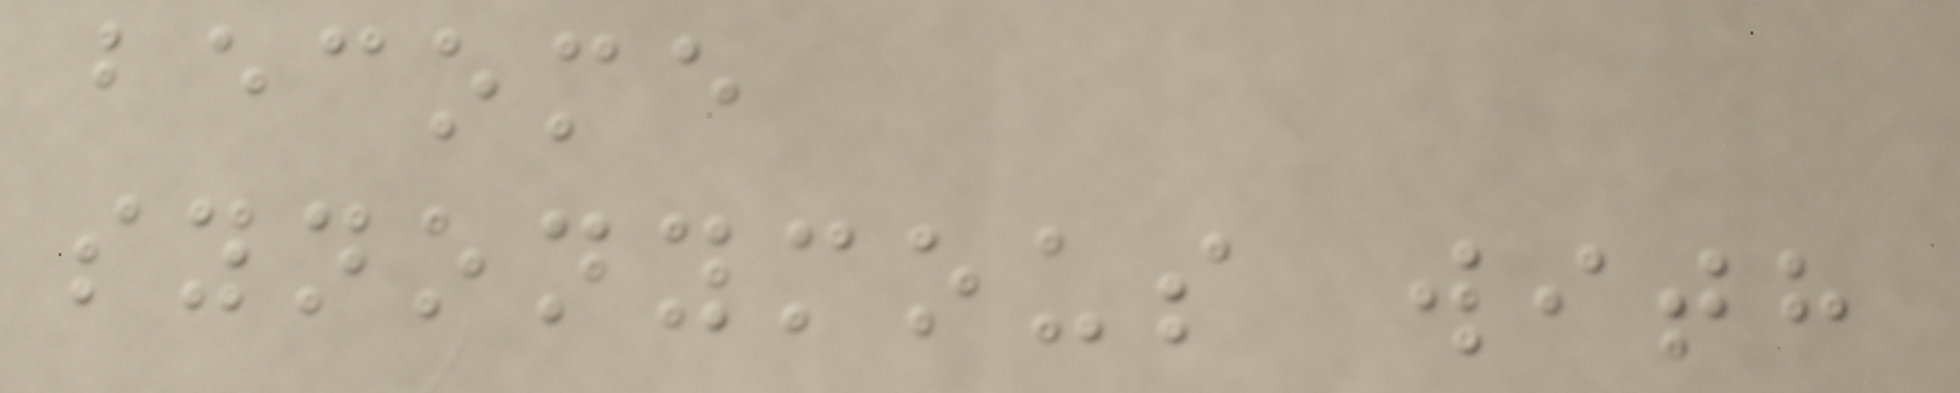become
synonymous with
